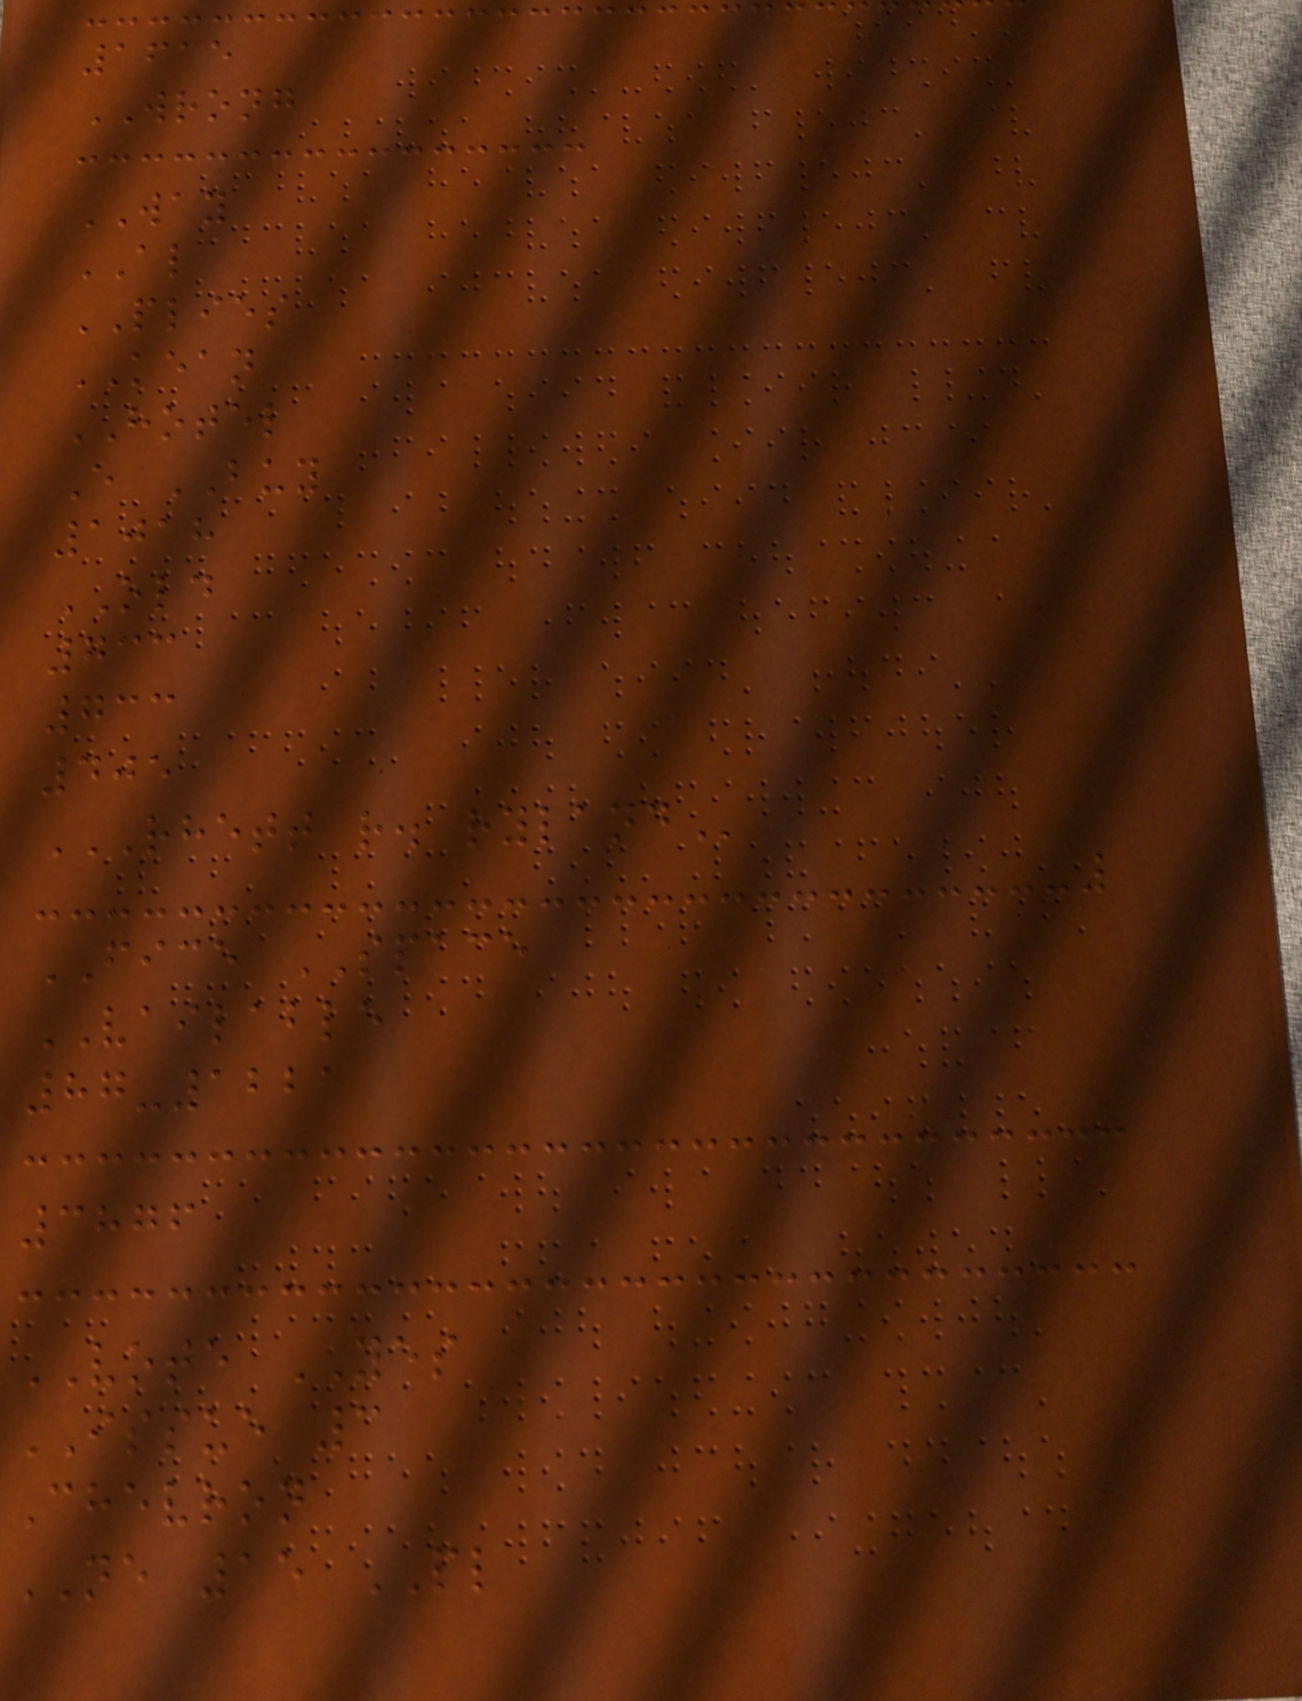1615
WRONG
WAY
AL
PLIES
KEAN
HOTEL
E BUY
1018
OLD
733
733
405
RHETT R. RYLAND
FICE SPACE
VAILABLE
87-1221
3876
VOTE YES
ISSUE 3
Chevron
NE 15 PL
